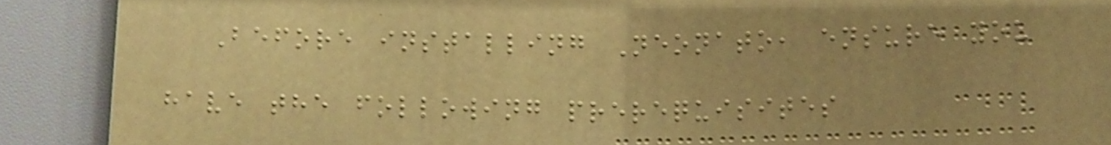Before installing Neonato, ensure you
have the following prerequisites
